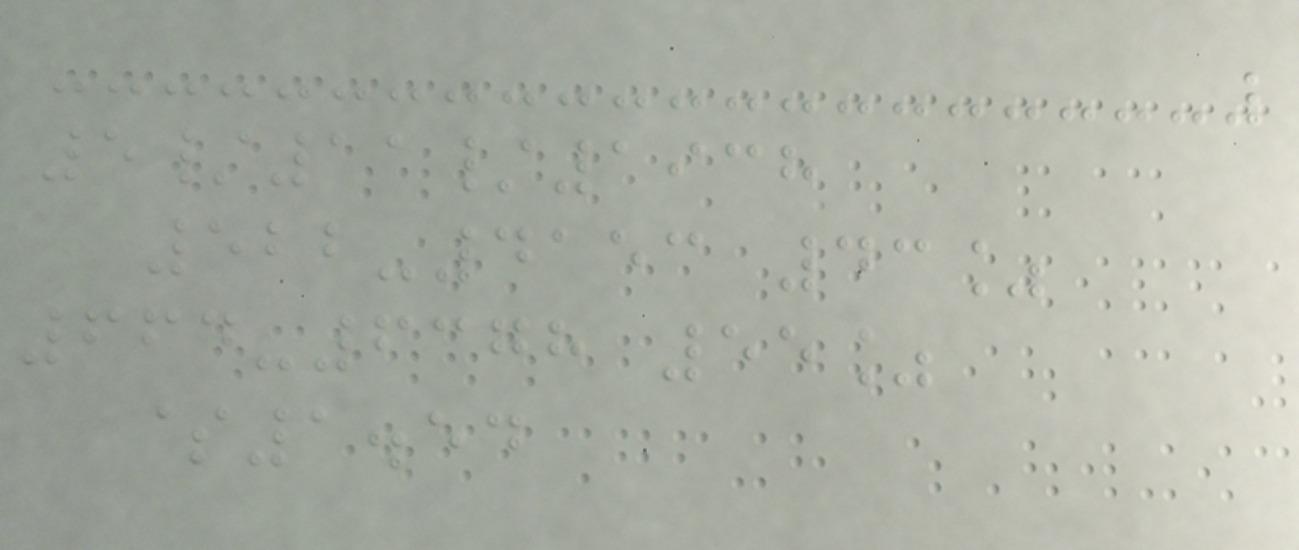5/11/1938
522-4153 43%
664-6378 55%
$1.54
